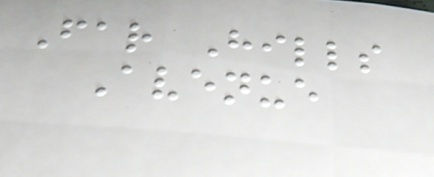Far Hills
Avenue
